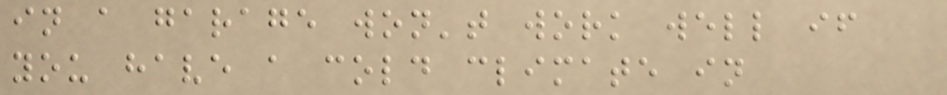in a garage won't work well if
you have a cold climate in
